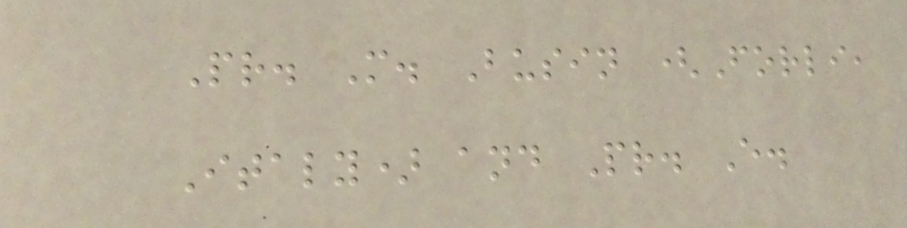Pr. M. Busin (Forli,
Italy) and Pr. E.
